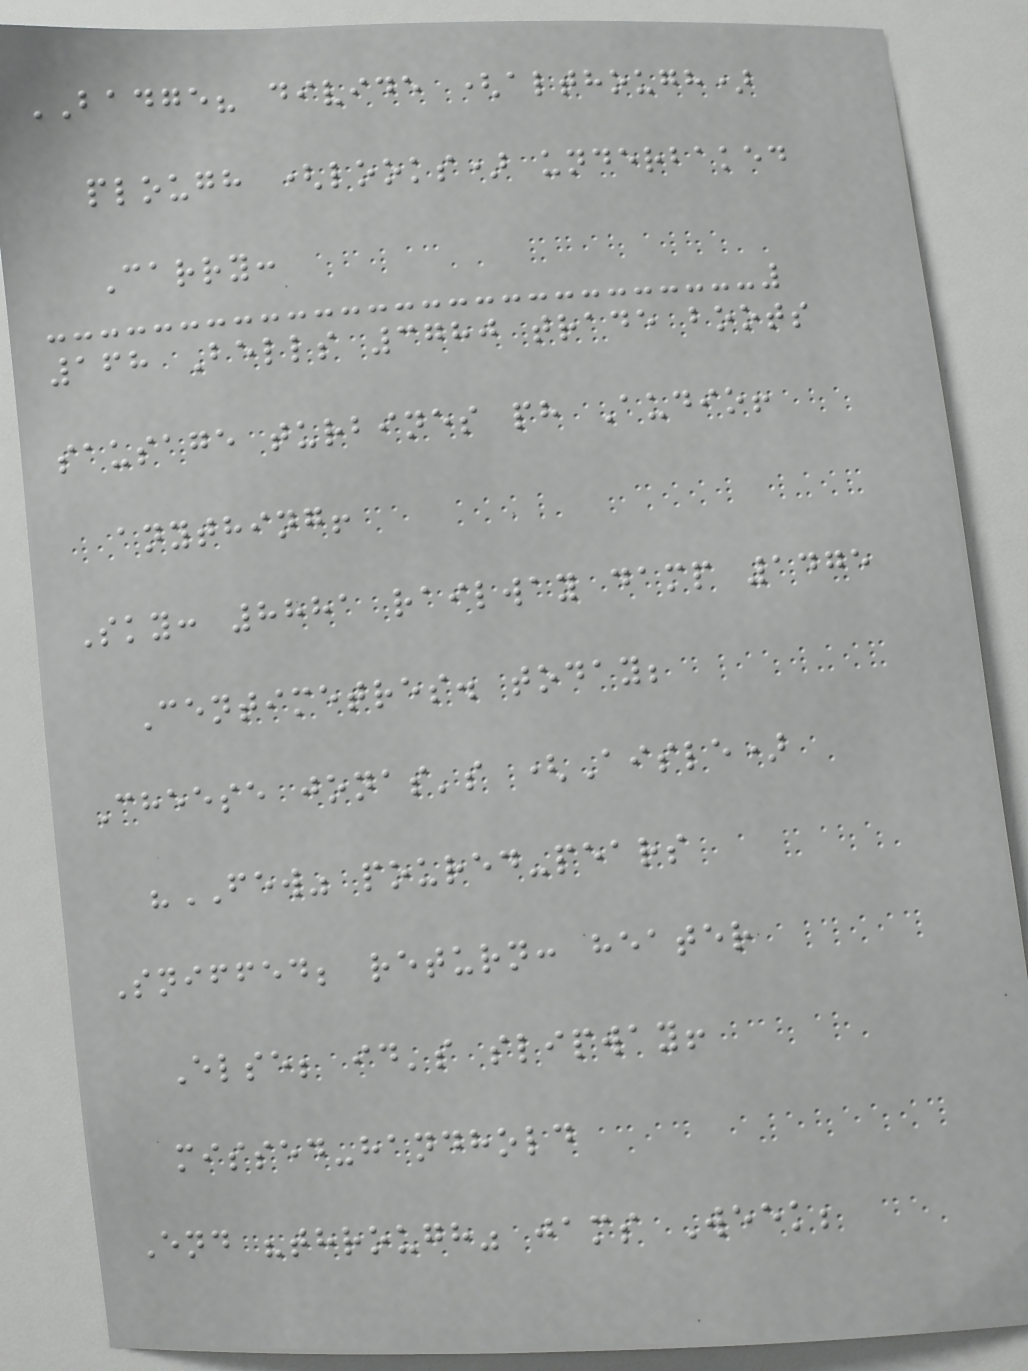BADGE? divide (although)
plough (looks) underbaked
Carry:
168 Bells 3780 trade boots
sausage turbines ph Audio!
anything!
Sky: 8881 railway damp 1475
Centimetres. today;
Cheese jonas's (Aisle)
"FEW" poured-pears
Sniffed; return: heater
Else; id's slipway!
missed-handhold
End "through" jams Week;
